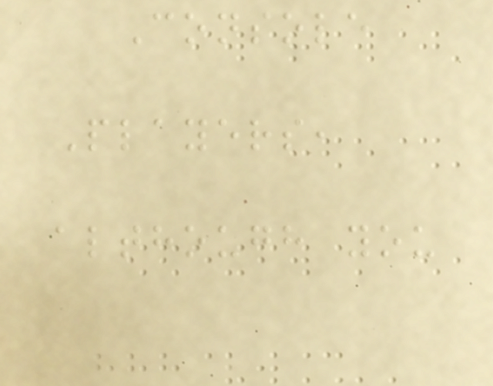Console
Players,
although you
